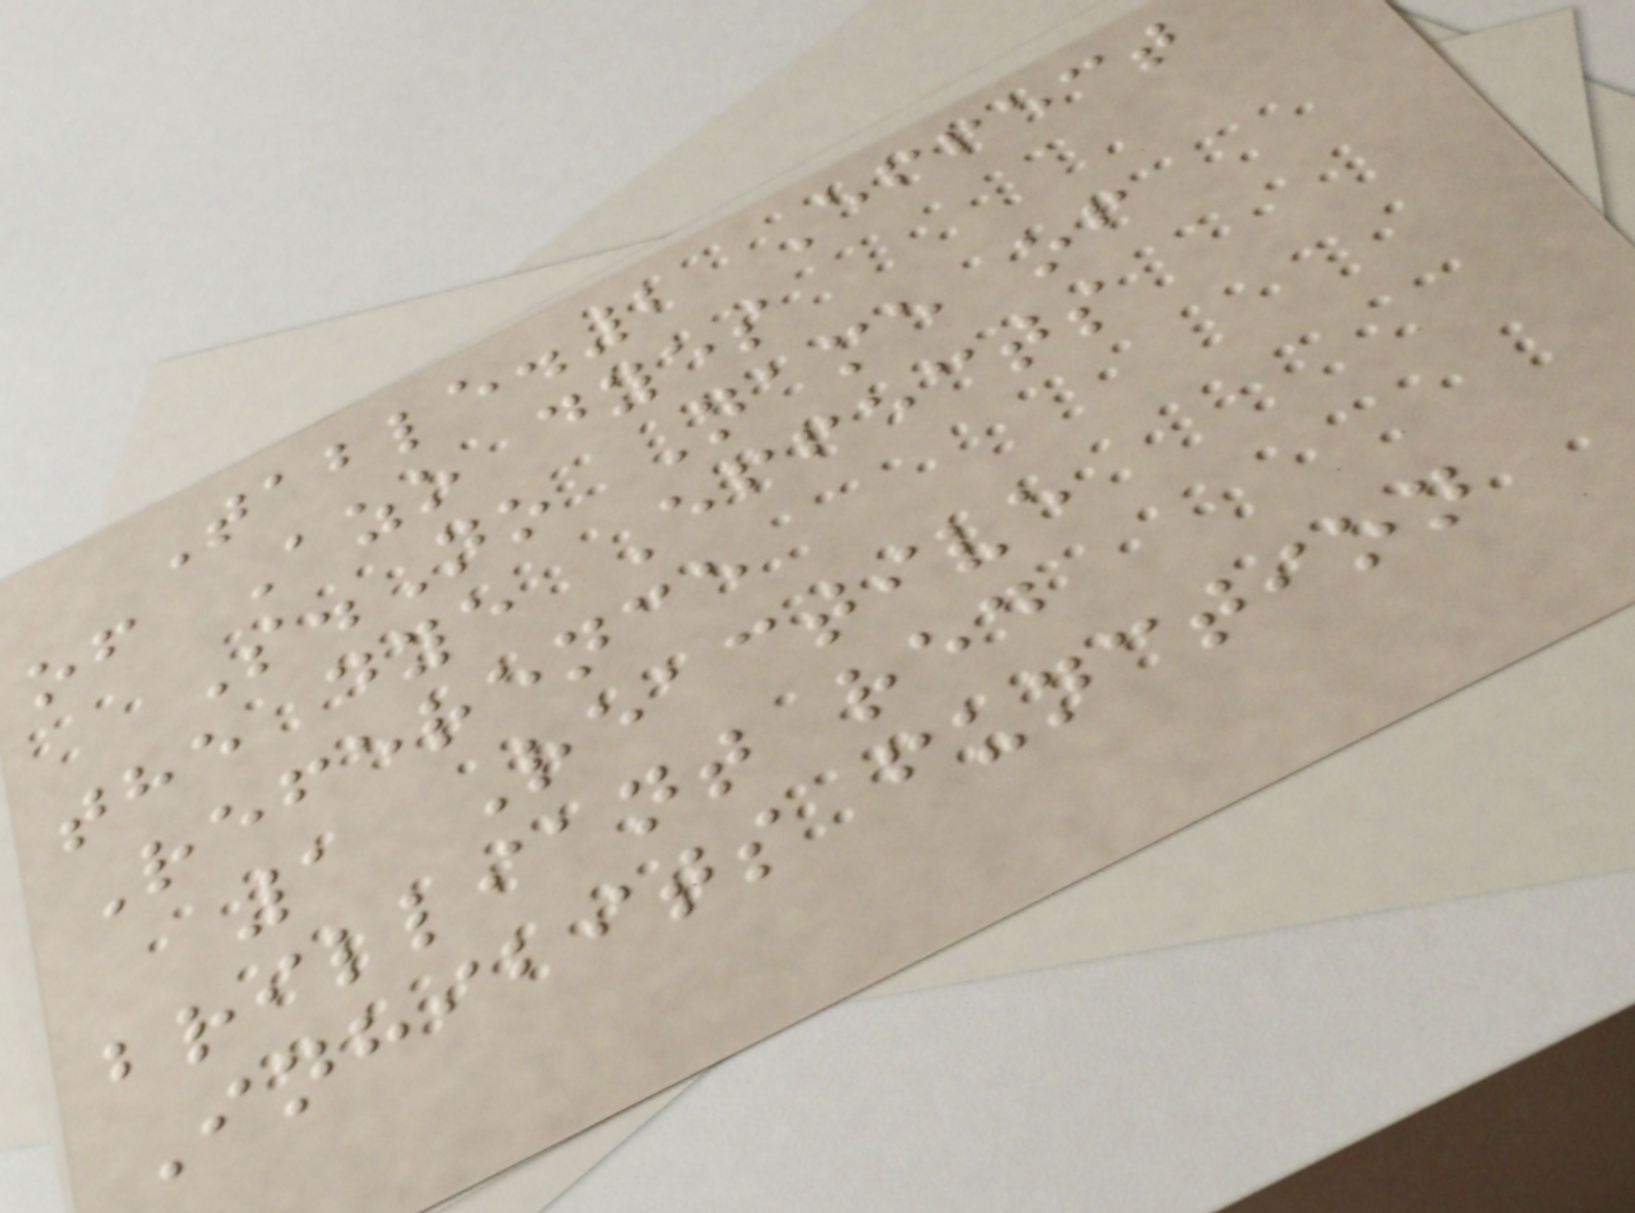Table.2 Effect
of Azo dyes
S.No Name of
the dye Effects
Reference
1 Reactive
brilliant red
Inhibits function
